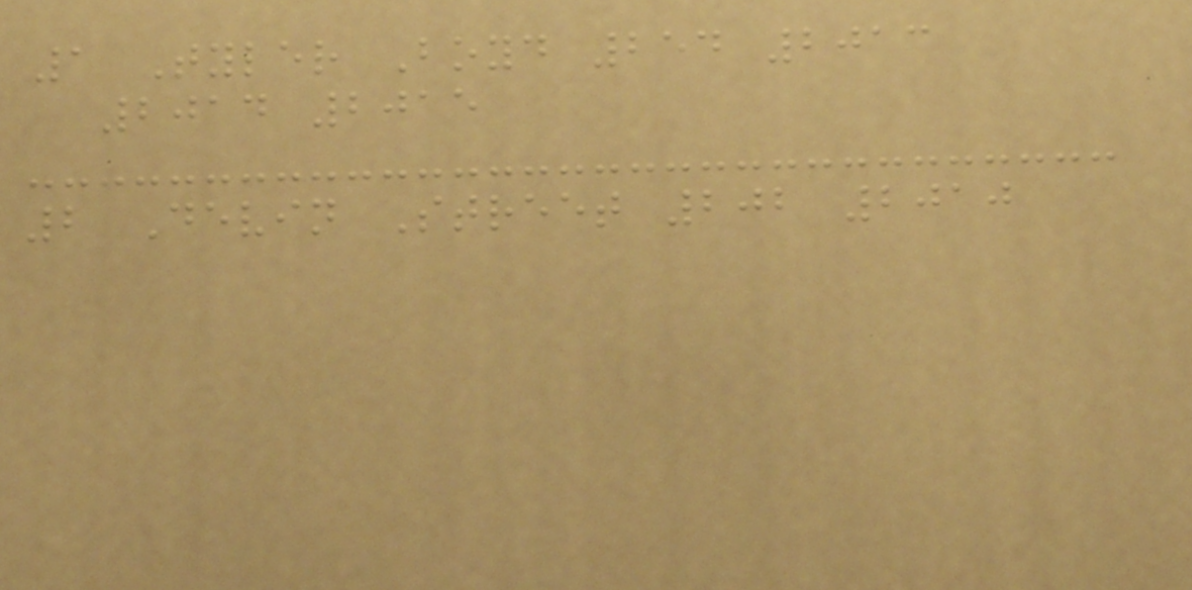1 Tyler Boyd 254 2013
2014 2015
2 Devin Street 202 2010
